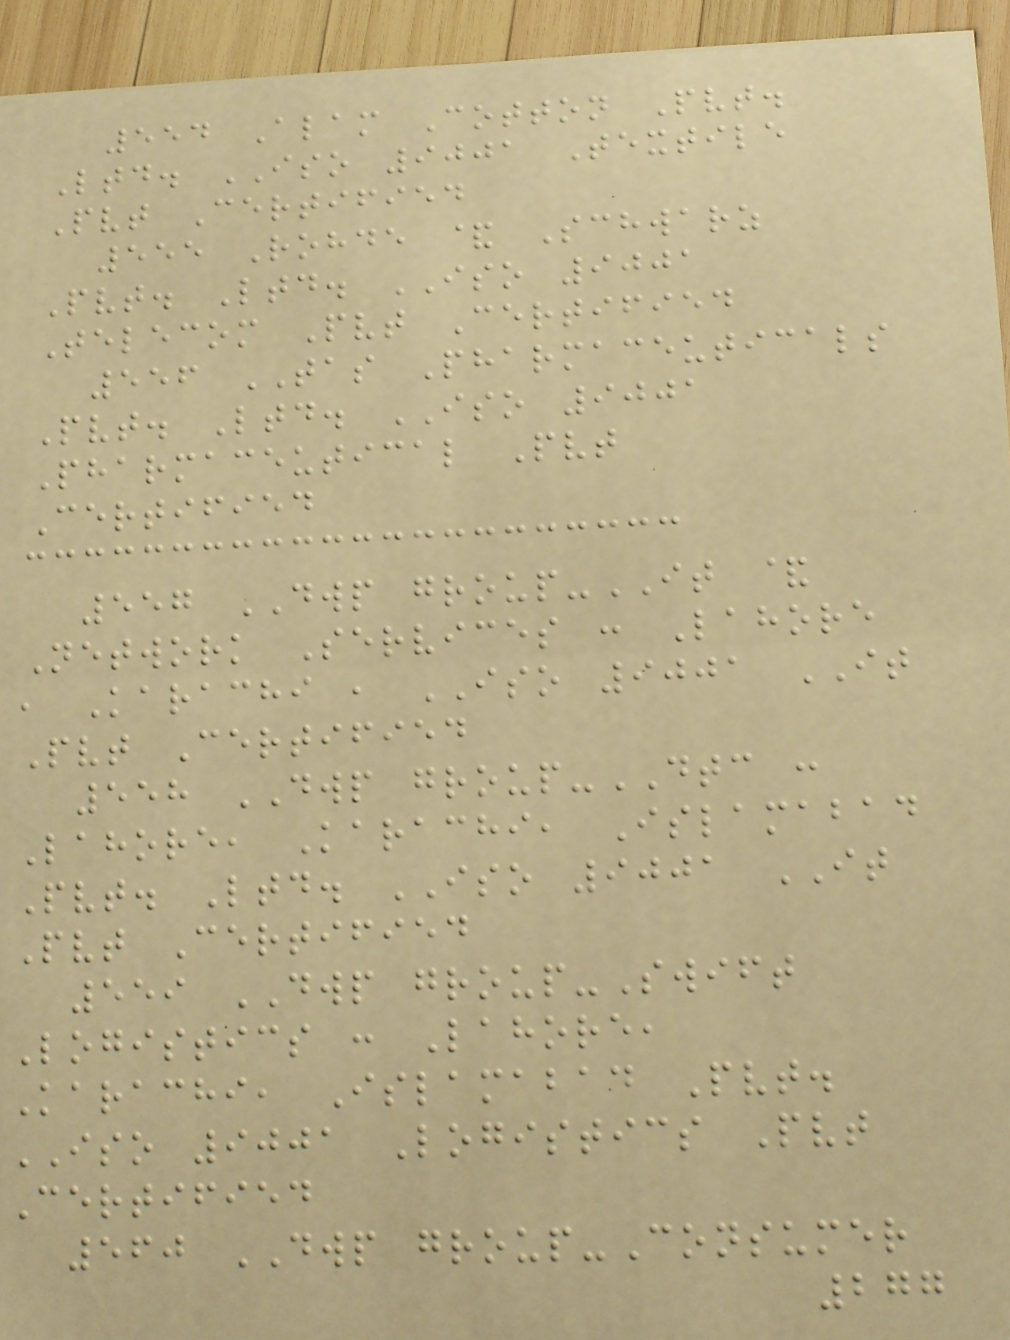554 Alam Cotton Pvt.
Ltd. ISO 9001 Textile
Pvt Certified
555 Rohde & Schwarz
Pvt. Ltd. ISO 9001
Telecom Pvt Certified
556 TAS Pharmaceuticals
Pvt. Ltd. ISO 9001
Pharmaceutical Pvt
Certified
557 DWP group-IT &
Network Services : Lahore
, Karachi , ISO 9001 IT
Pvt Certified
558 DWP group-DTC :
Lahore, Karachi, Islamabad
Pvt. Ltd. ISO 9001 IT
Pvt Certified
559 DWP group-Swift
Logistics : Lahore,
Karachi, Islamabad Pvt.
ISO 9001 Logistics Pvt
Certified
560 DWP group-Consumer
277
